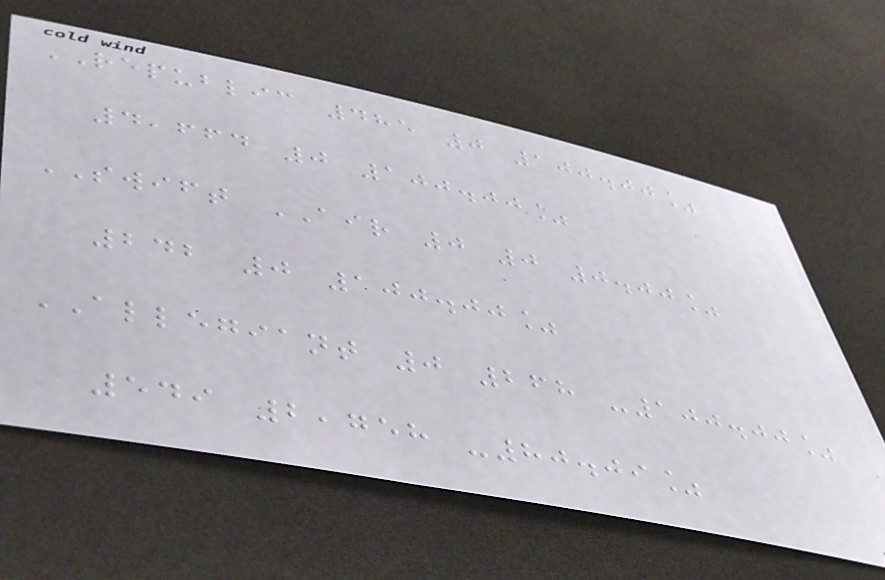REPUBLIC 485 0 100.00%
4,664 0 100.00%
SWIFT AIR 0 0 0.00%
242 0 100.00%
ALLEGIANT 0 268 -100.00%
549 2,758 -80.09%
